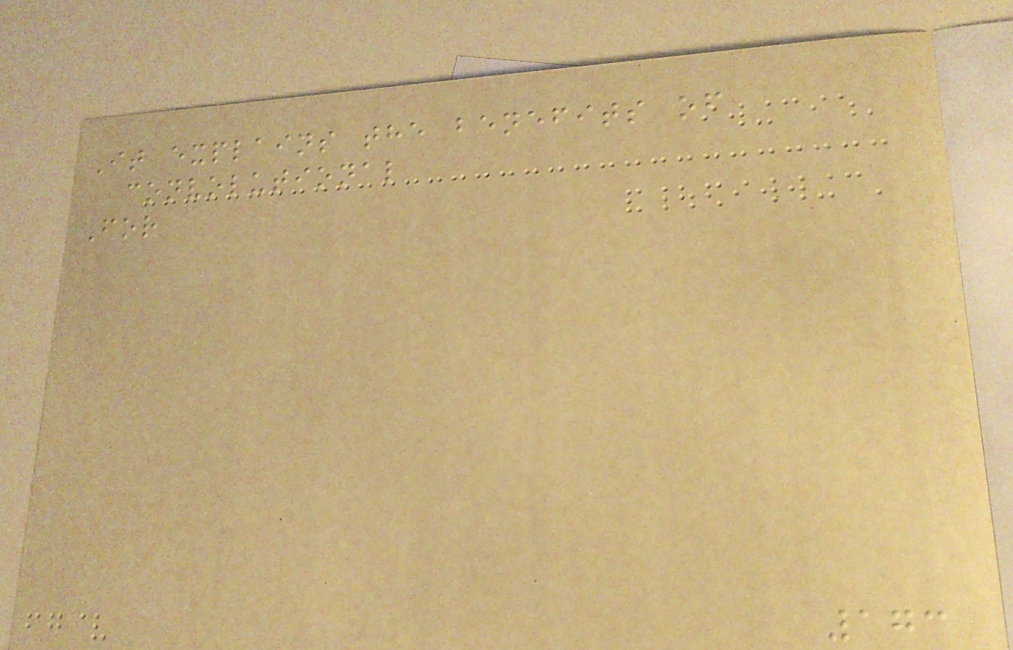It explains the benefits of
convolutional
For
173
